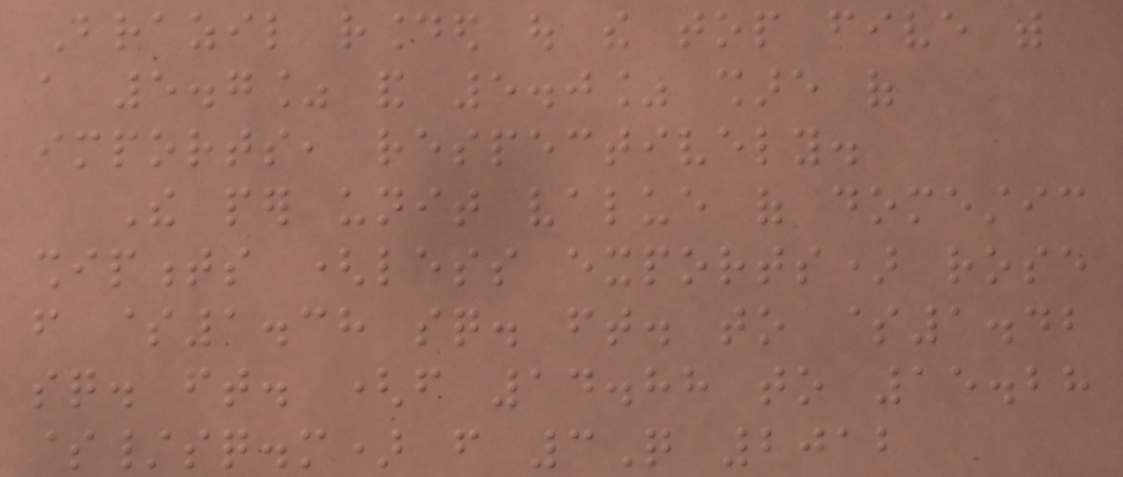Brazil rounded out the top five with
a 5.7% and 5.0% share of
imports, respectively.
The per unit value of domestic
shipments (less exports) rose
from $1.38 sq. ft. to $1.42
sq. ft. (from 14.88 to 15.28
$/sq.m) from 3Q 2012
